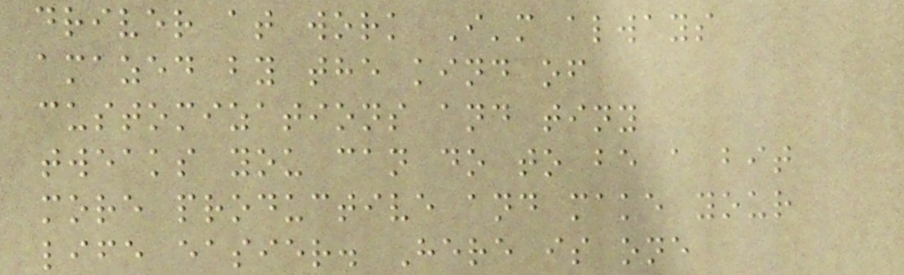driver at work I'm always
amazed by the kind of
customizations and tiny
tweaks you can do to be a bit
more productive and make your
life easier. Here is one
